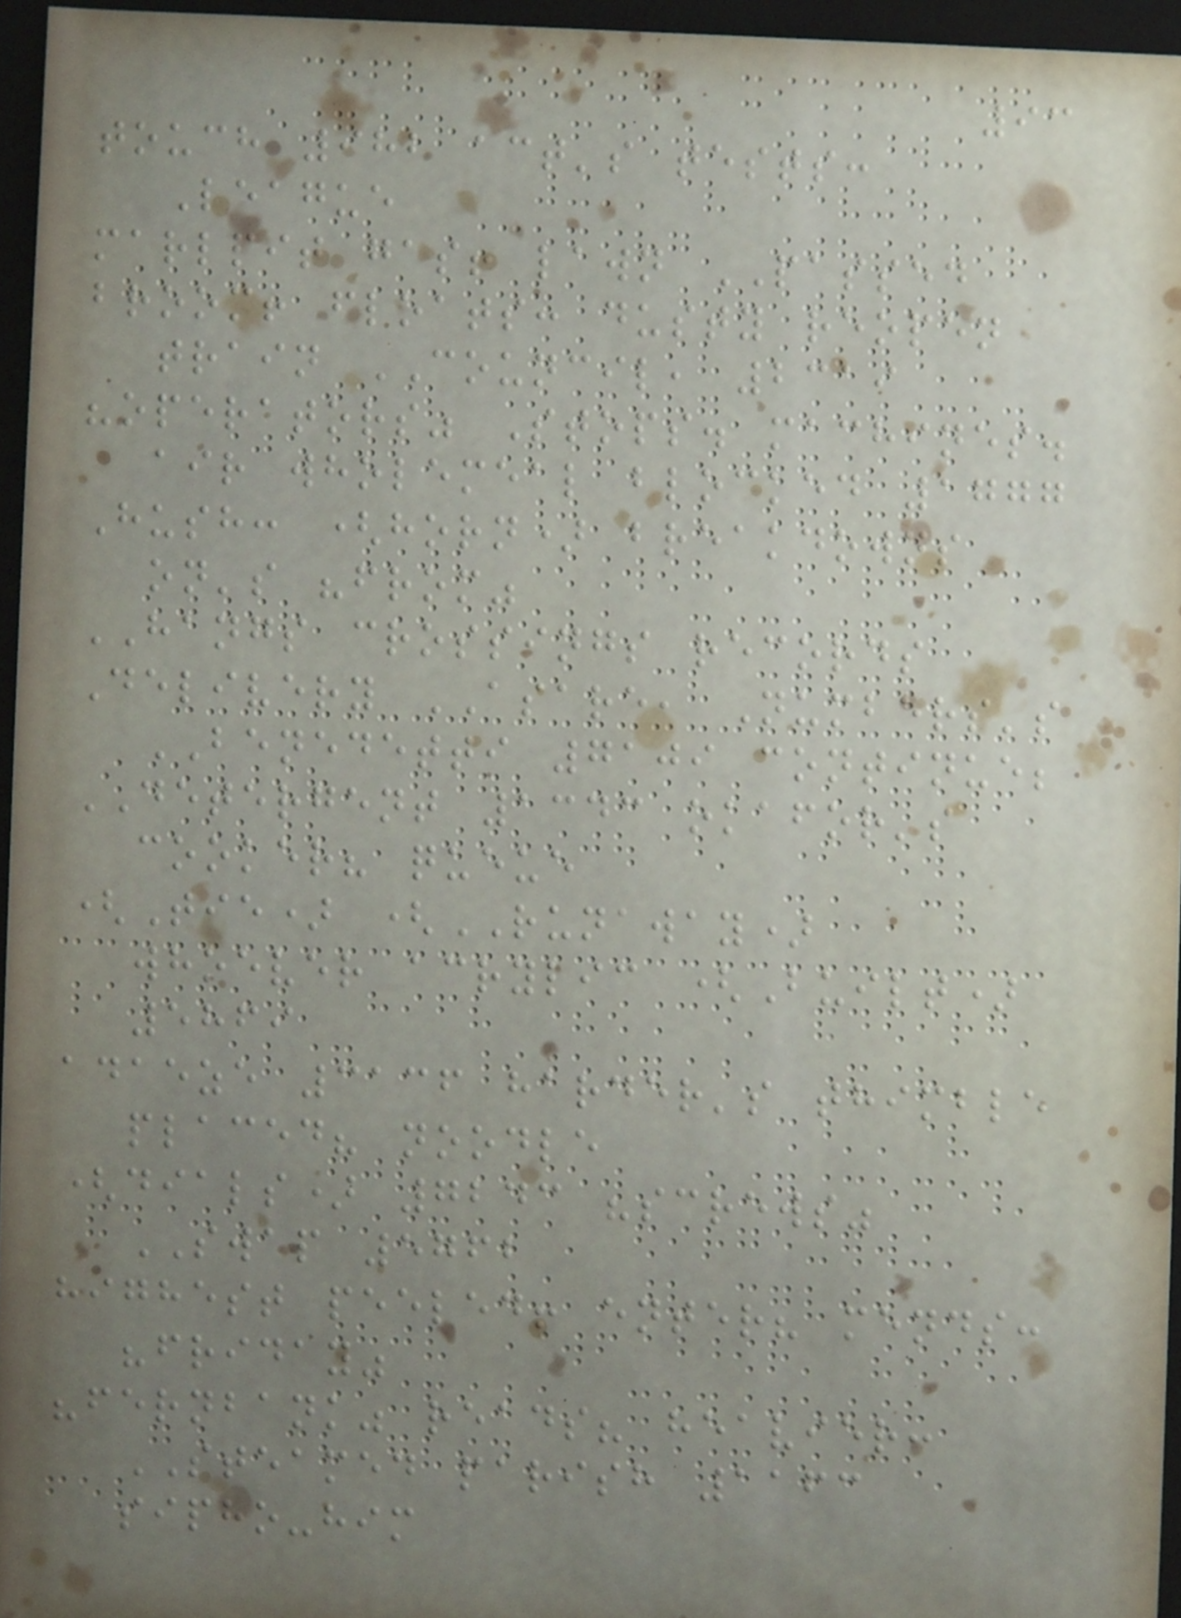93
touch 982 act's tests:
League
marlpit gas! lawn PASSED
broom! floats: dusty reopen
train COUNCIL, 2319
"operators" Stops. machines.
air wholemeal blocked 1777
Hush: (horn) breakdowns
on's "from"
HANGS crossings records
Delivery ASARE, Numbers's
BENEDETTI 7109 continue;
DETERGENT 1343 okafor's
cooker? queue
(Tie) (RUNAWAY)
whoever acrylic (Built)
5869
adaeze 3136 harder's thimble
placed? noodle
(dials) 7243 "screws"
SWAP 5762
highest peeled! enter? mends:
"friday"
"fernbank" reads? heavier:
STEAMED parish 1163
sipho-him
